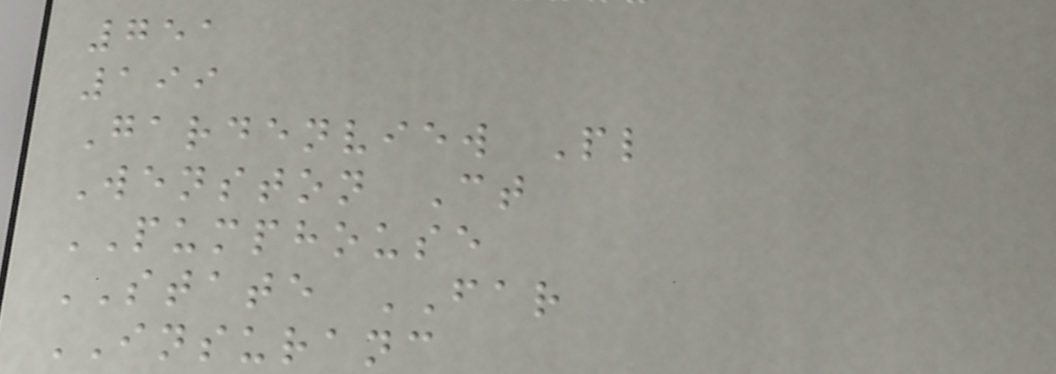751
199
Gardenview Pl
Wenston Ct
PUMPHOUSE
STATE FAR
INSURANC
